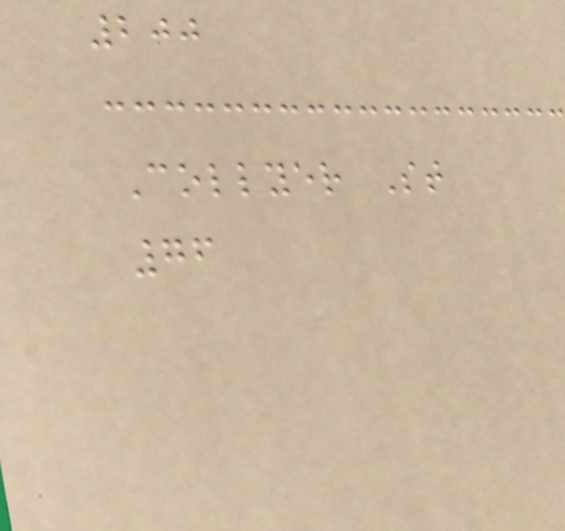200
Collyer St
76
